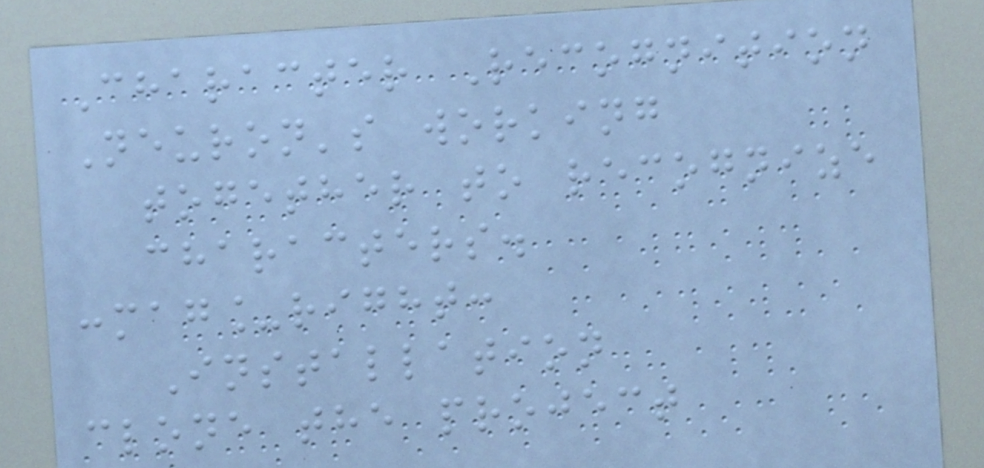Character Recognition
Neuron's working
together to recognize
characters.
:mag_right:
Installation
clone the project
